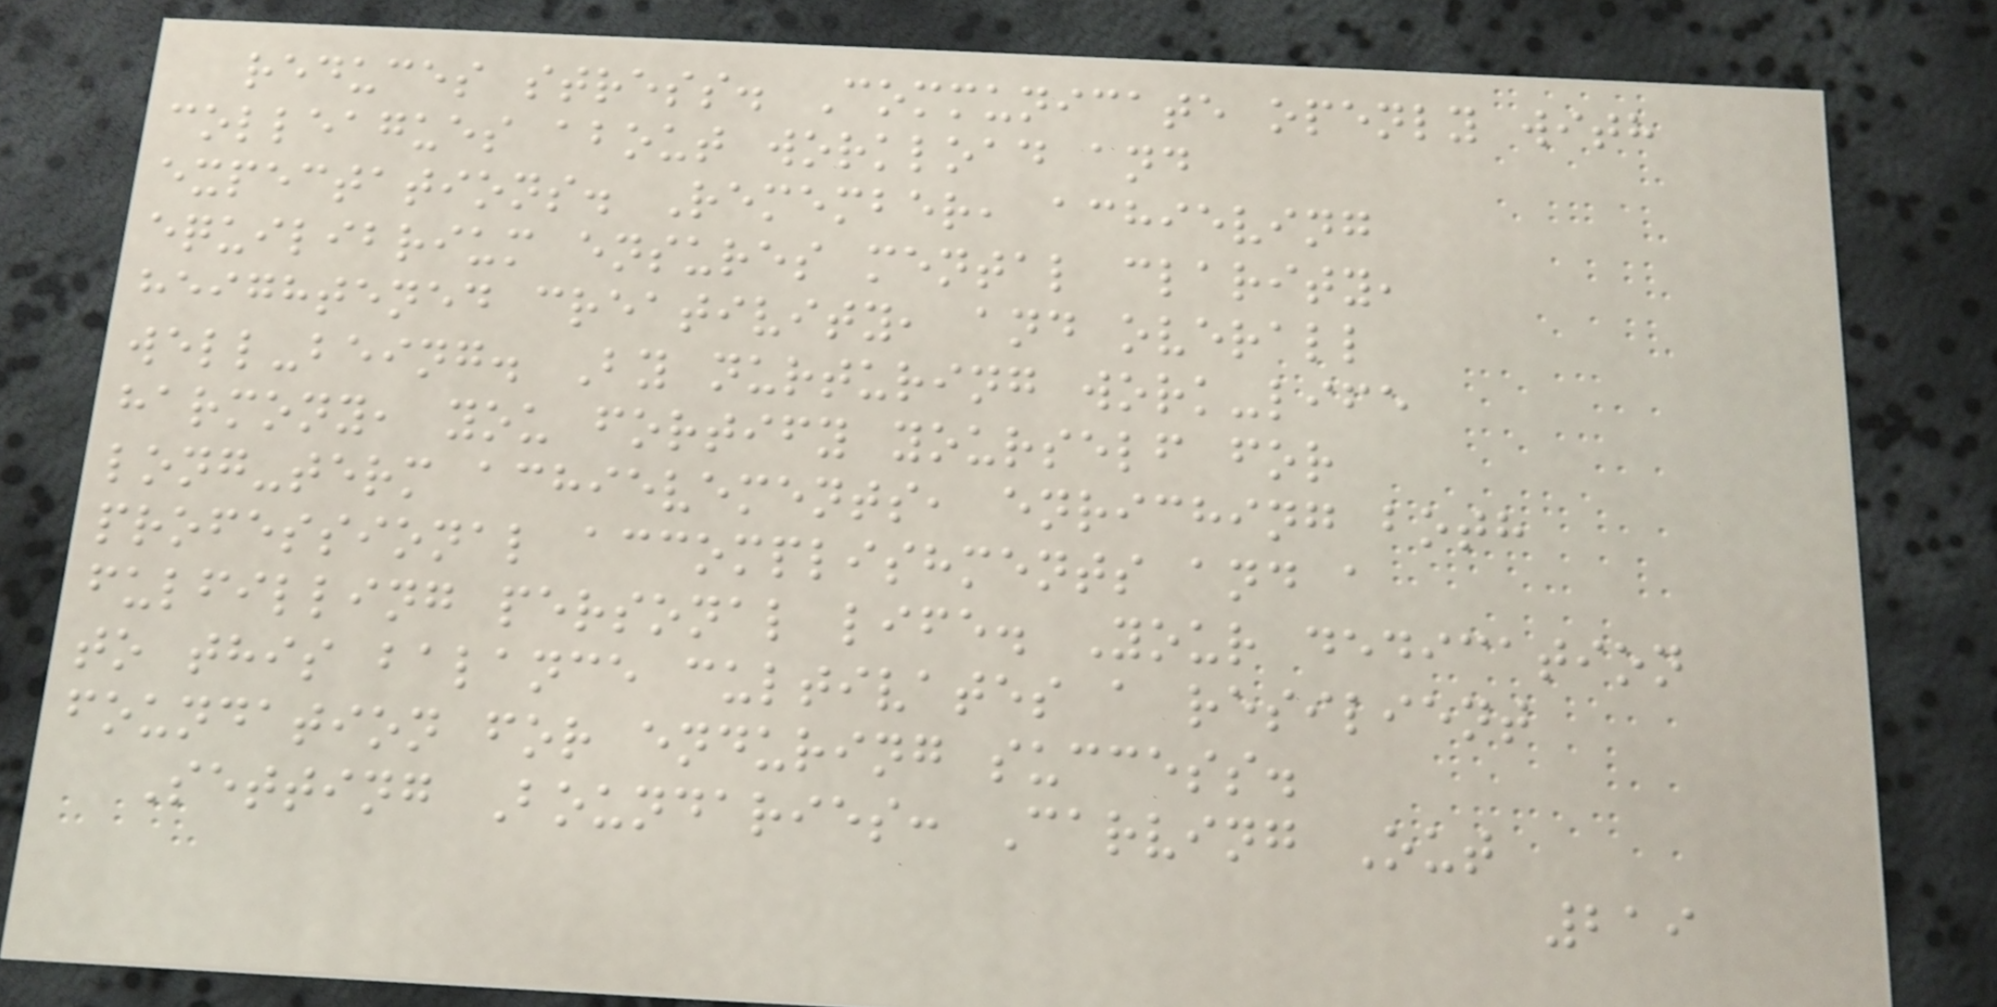reduces stress. Communicate openly with
colleagues about workload and
expectations. Remember, achieving
equilibrium ensures mental clarity,
heightened creativity, and overall
well-being. By nurturing work-life
harmony, you fortify yourself for
long-term achievements, enriching both
professional accomplishments and a
fulfilling personal life. Your dedication
to this balance cultivates a resilient
foundation for enduring success.
Setting Boundaries: Carving Out
219
